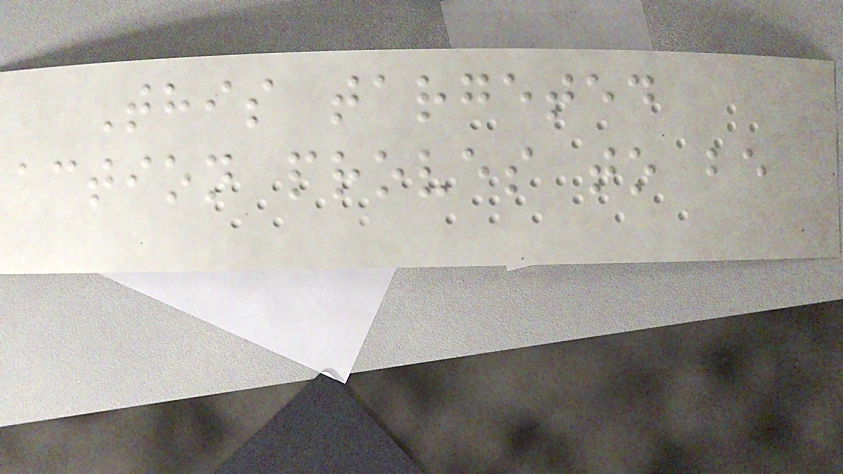This targeted
action proves to be
